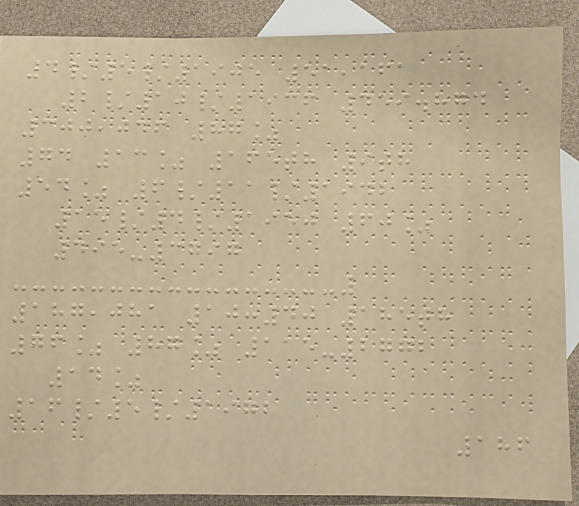4/5/1905 51,161
2/10/1936 459.874
300,046 87%
74 13% 165th 9th
54% 6/11/1942
15/4/1950 60%
495-3797
187,081 10:40 185th
76% 87% 115-2772
14%
16/5/1972
186
